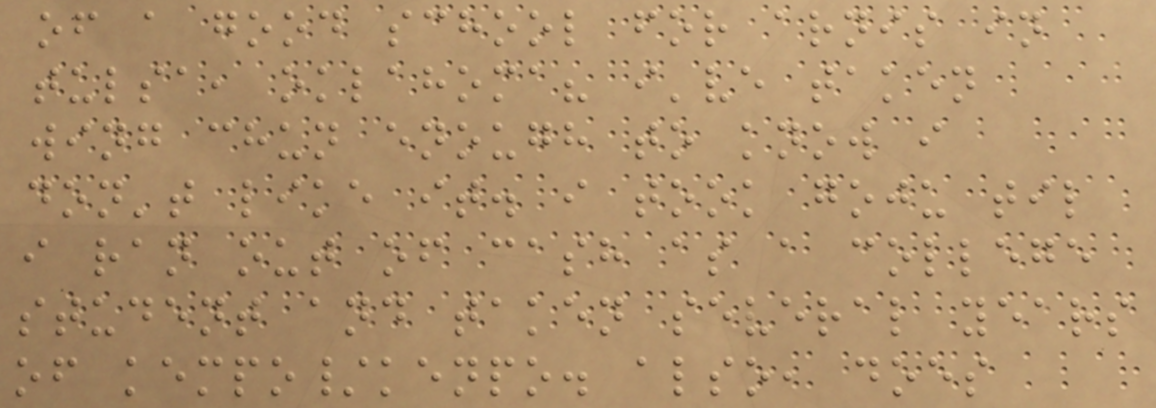of a good school for arnis in
tulsa, oklahoma? i've taken
wing chun enough to know i
don't like it. i took goju til
i ran out of cash as a college
student and taken several years
of kempo/kenpo. also, does
